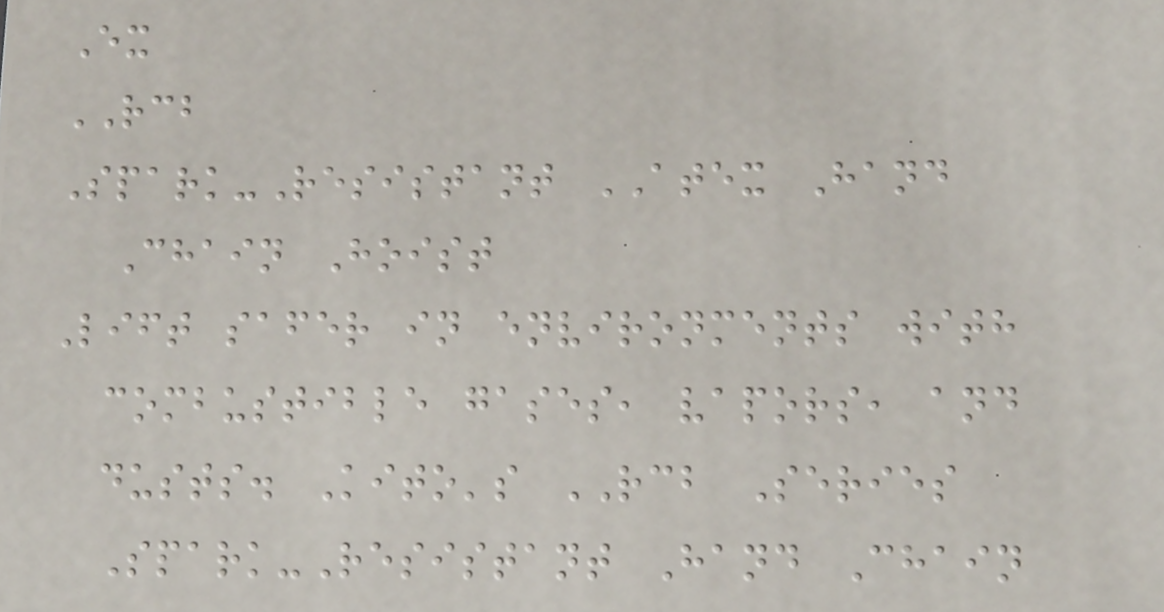Ex
RCB
Spark-Resistant ATEX Hand
Chain Hoist
Lift safer in environments with
combustible gases, vapors, and
dusts. Kito's RCB Series
Spark-Resistant Hand Chain
